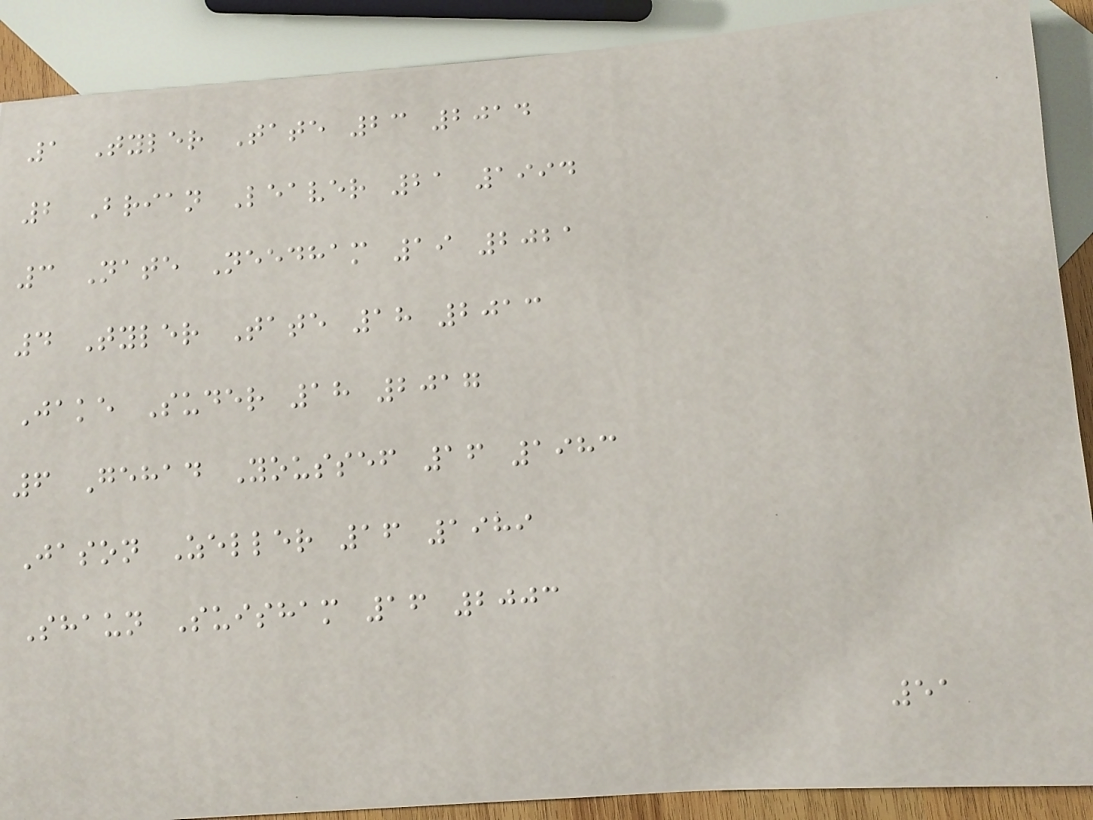1 Tyler Tate 23 2014
2 Brian Leaver 21 1994
3 Nate Needham 19 2021
4 Tyler Tate 18 2013
Jake Suder 18 2017
6 Gehad Youssef 16 1983
Jason Zeller 16 1989
Shaun Suisham 16 2003
51
